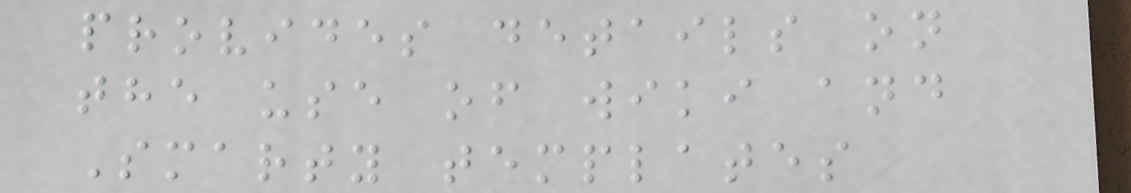provides details on
the use of wiki and
Smarty templates
